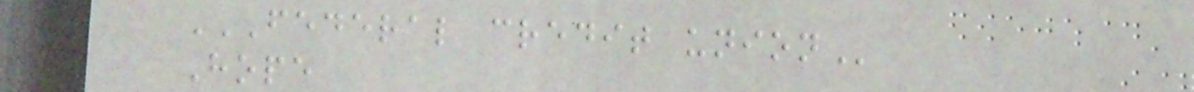FEDERAL CREDIT UNION
Hope
